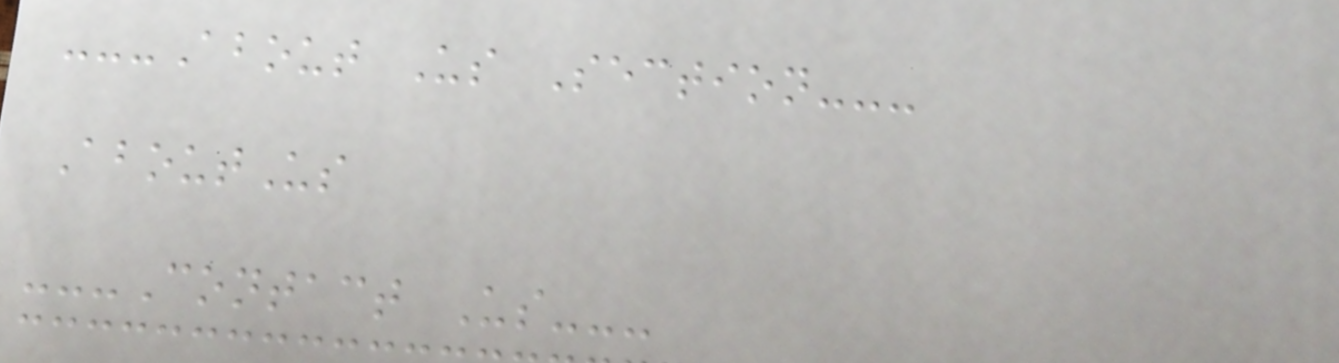---About Us Section---
AboutUs
---Contact Us---
